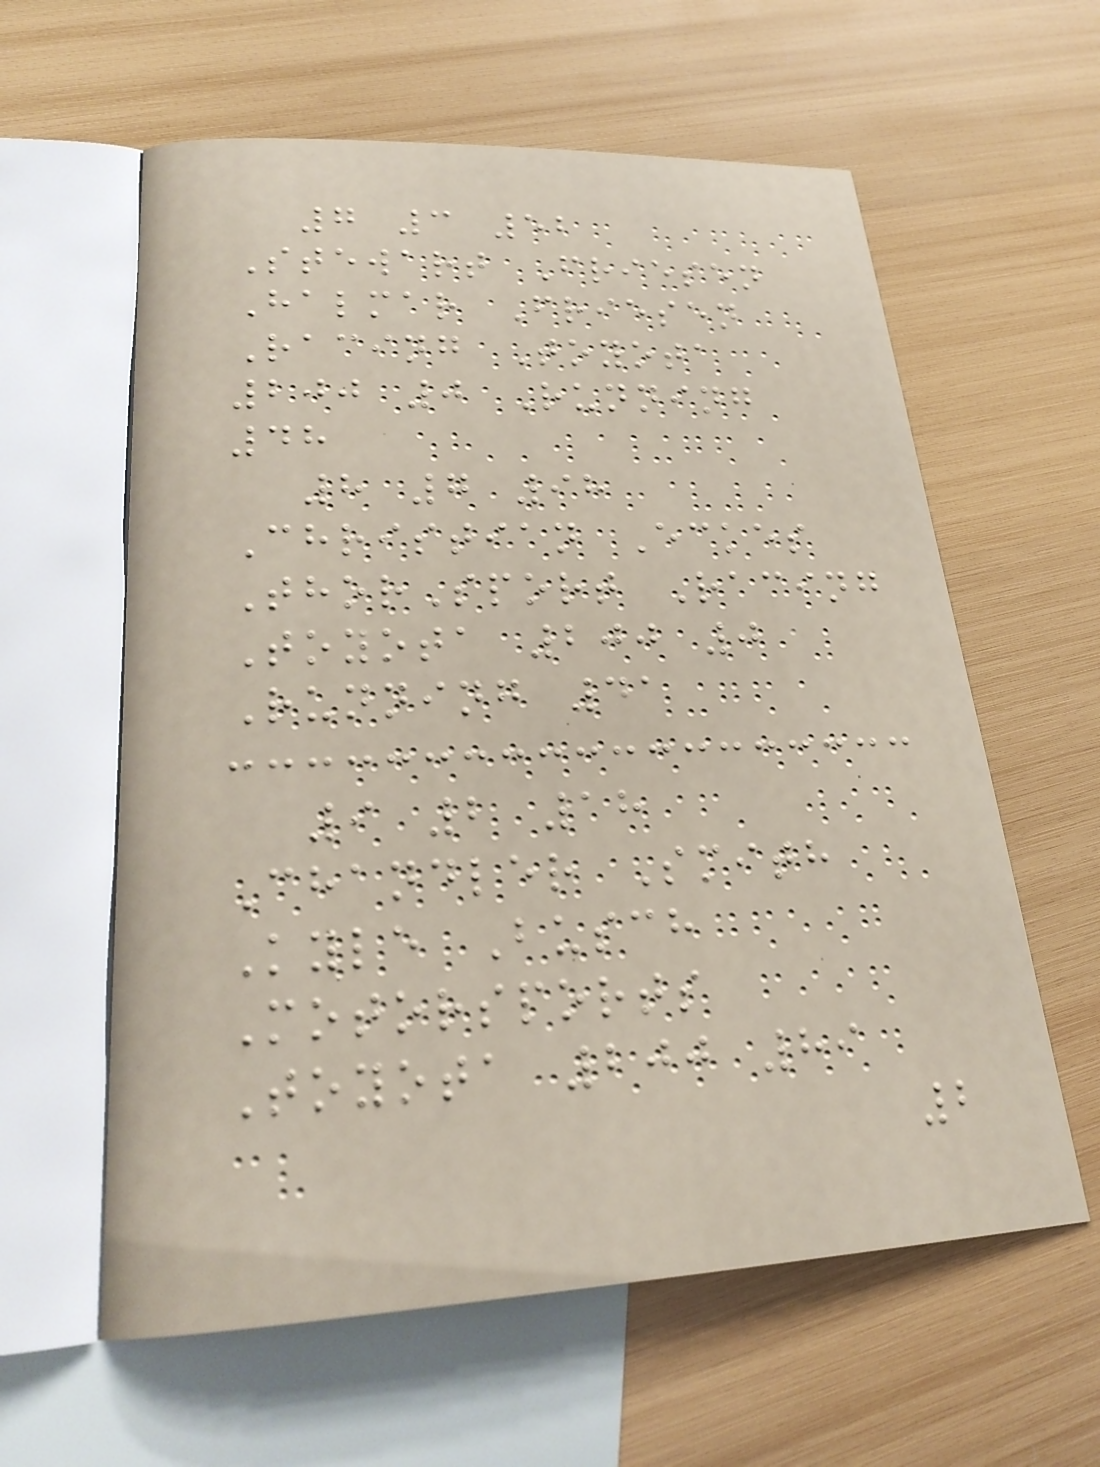7 3 52
Stewart Friesen
Halmar Friesen
Racing Toyota
200 0 Running
48
8 7 98
Christian Eckes
ThorSport Racing
Toyota 200 0
Running 41
9 2 18
Chandler Smith
Kyle Busch
Motorsports
Toyota 200 89
2
